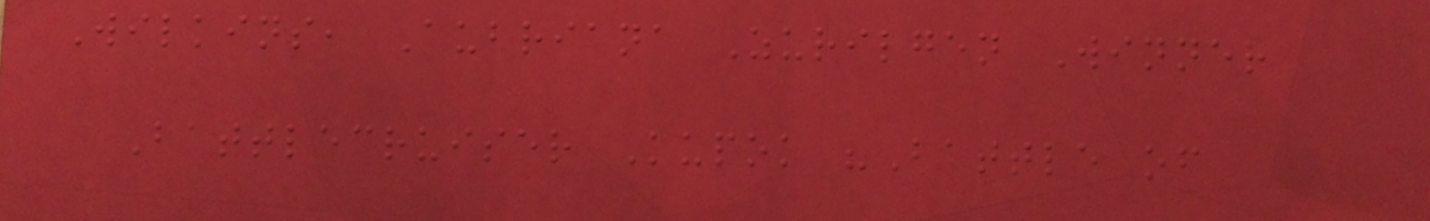Wilkins, Aubriana Zurilgen Winner
Battlecruiser Kupok "Battle of
